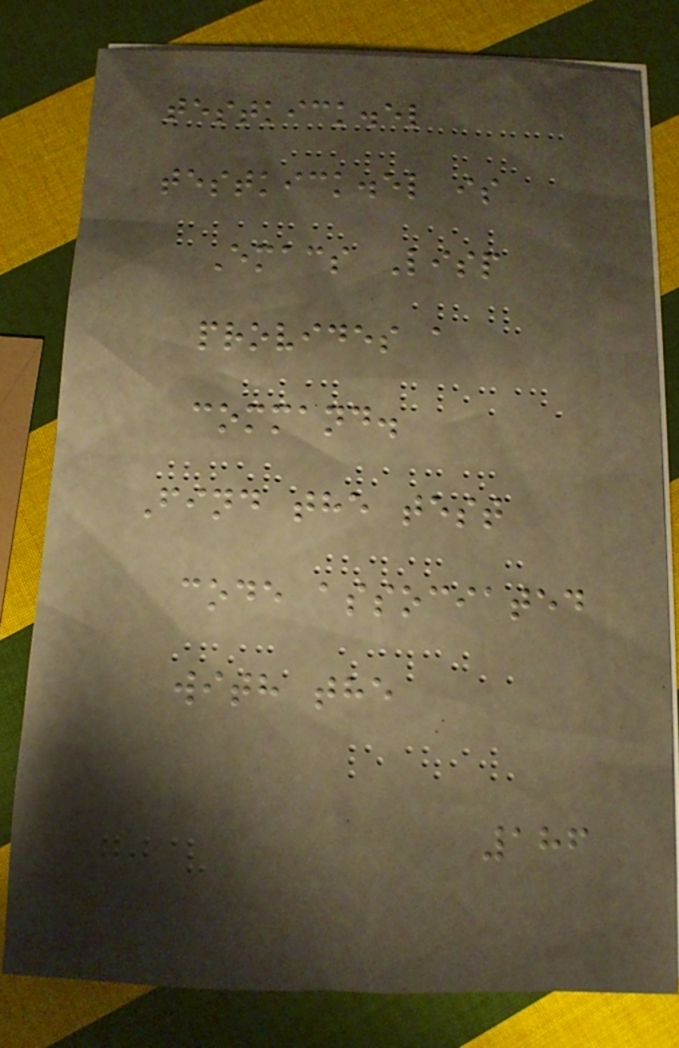testkick.el
testkick.el is
Emacs Lisp
provides a
command.
Find the test
code associated
with the
186
